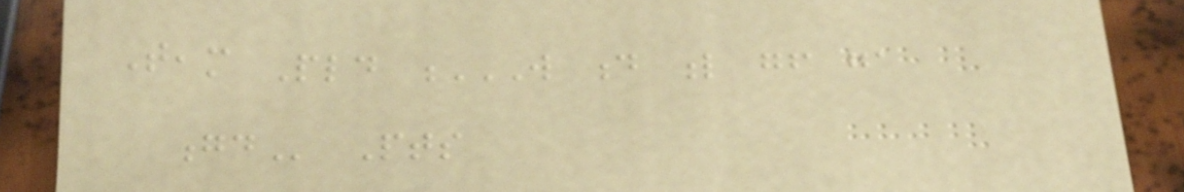Team Pld W D L GF GA
GD Pts
